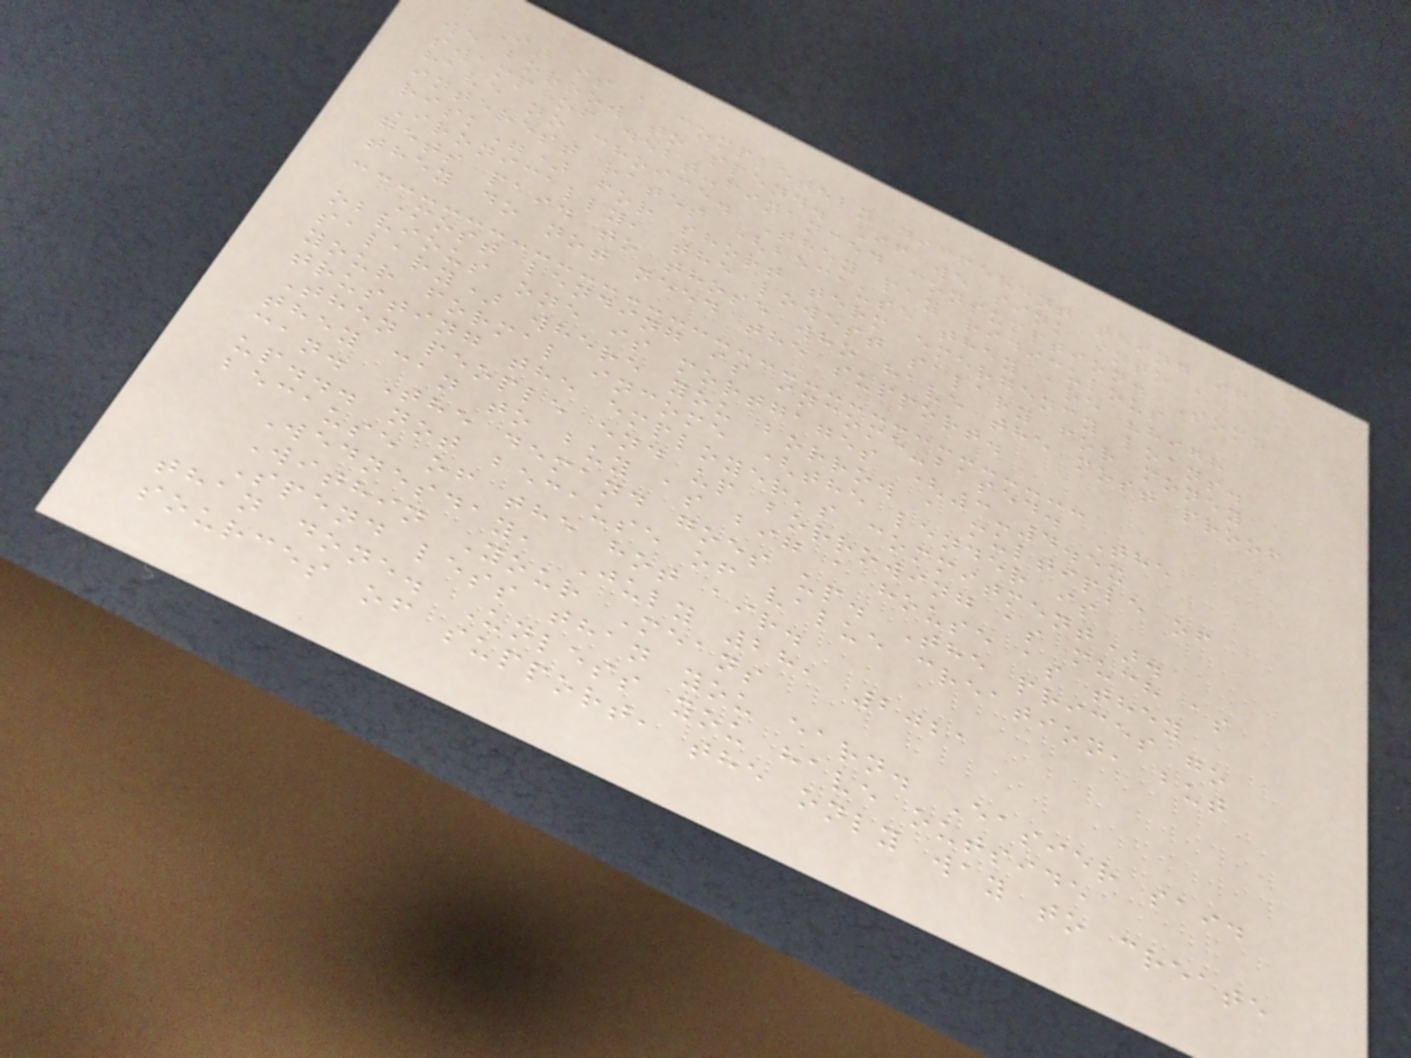It is a completely different thing if
we borrow to spend. If we sink into a
swamp of debt-financed consumption. Some
have no choice. They pay ridiculous
interest rates (because they are "high
risk") for short term emergency loans.
Ironically, the lowest salary for money
gets paid to those who have the most proof
they do not need the support.
Most lending is income-based. The
obvious one is mortgages (3-4.5x
salary) where you borrow a multiple of
your formal income (the lender is
trusting the employer's commitment).
Then people end up borrowing as much as
they can to buy as big a house as they
can. The demand goes up. The prices go
up... not because of value creation, but
because of the hot air.
Wednesday, July 28, 2021
Within Your Means
Spend less than you earn. Easier said
than done. Unless you have outside
sources of support, the only way to create
